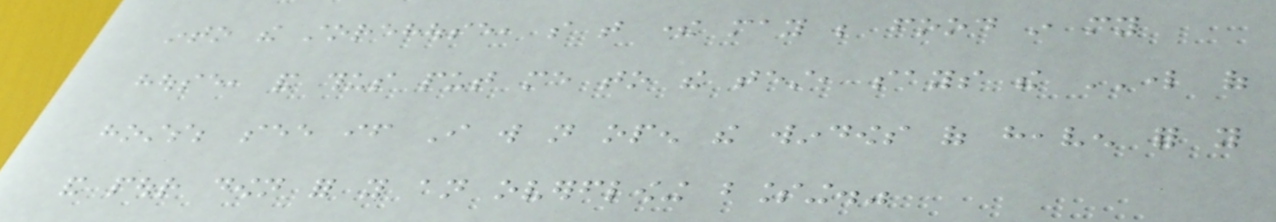into the storehouse, so that there may be food in my
house, and thus put me to the test, says the LORD of
hosts; see if I will not open the windows of heaven for you
and pour down for you an overflowing blessing."
